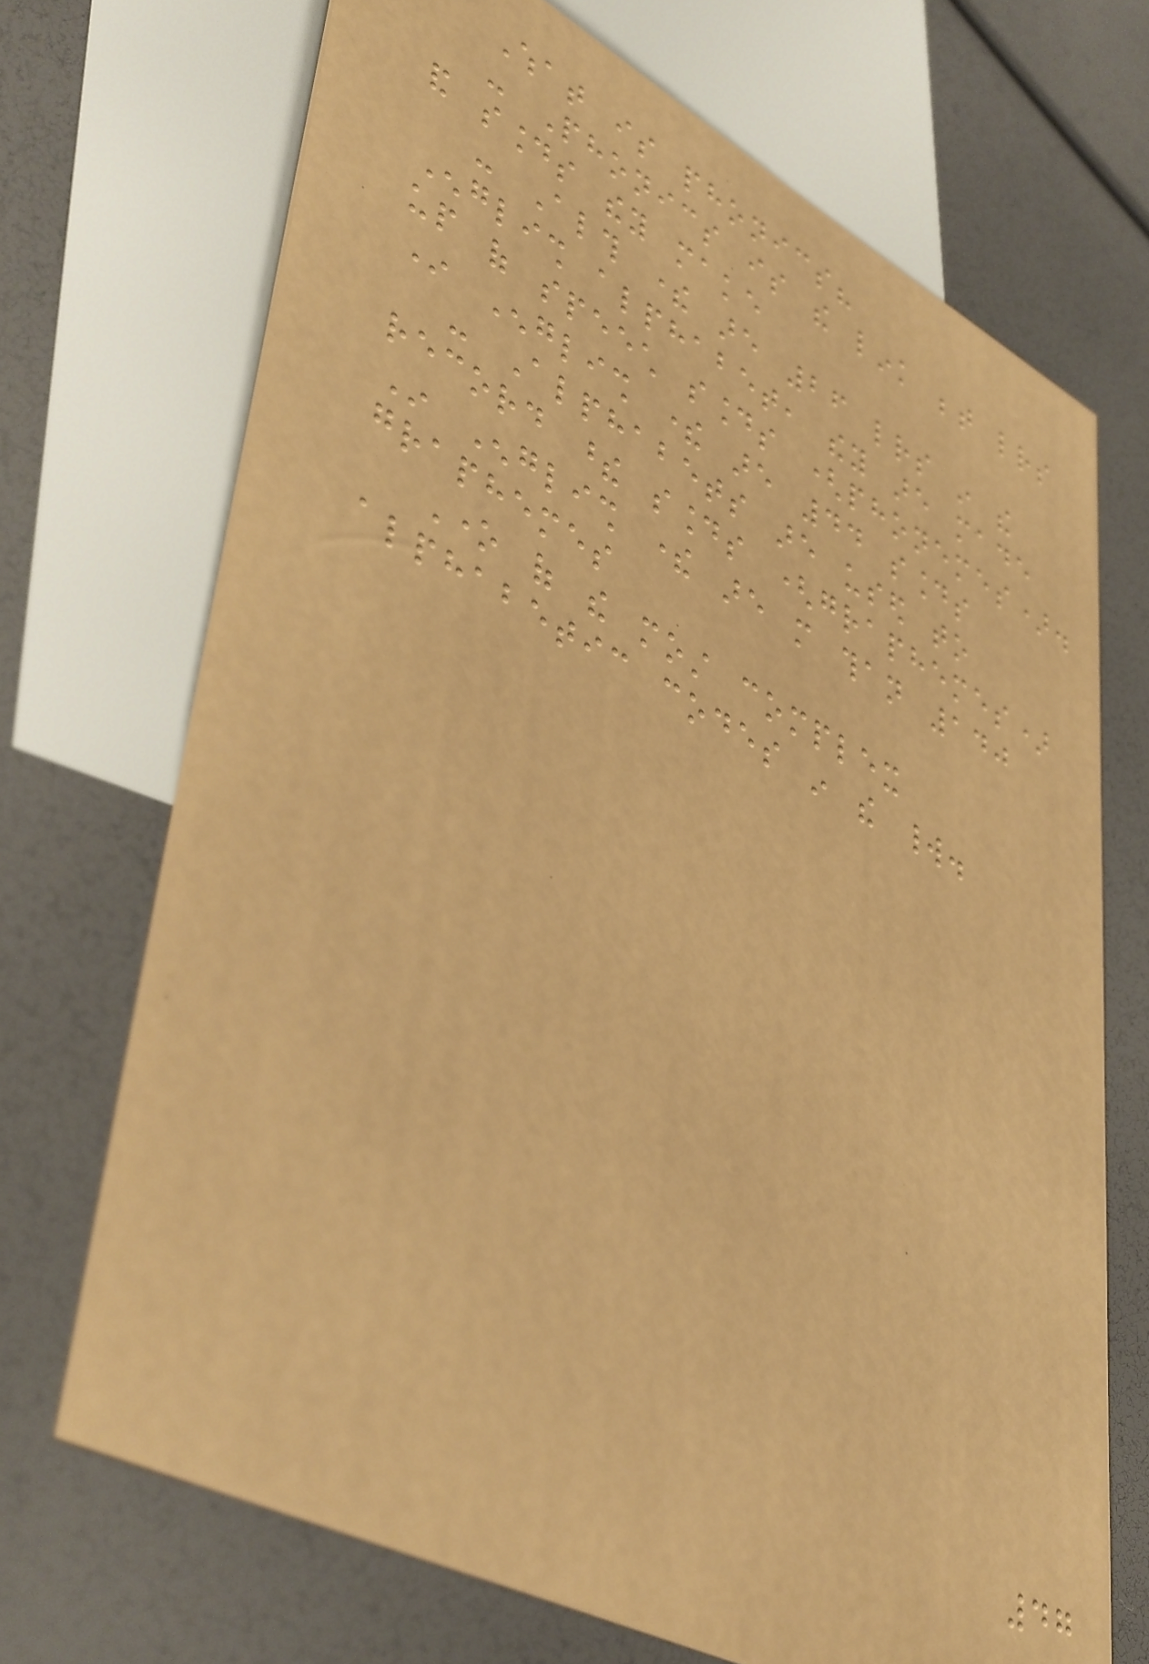What is phonics?
- Phonics is the link between letters
and sounds they make
- Although there are 26 letters in the
English alphabet, they are made
up of speech sounds (phonemes).
In English there are 44 sounds
- Alphabets are used to
record these sounds (graphemes)
In English there are more than 140
graphemes
One of the most complex
alphabetic codes in the world.
47
